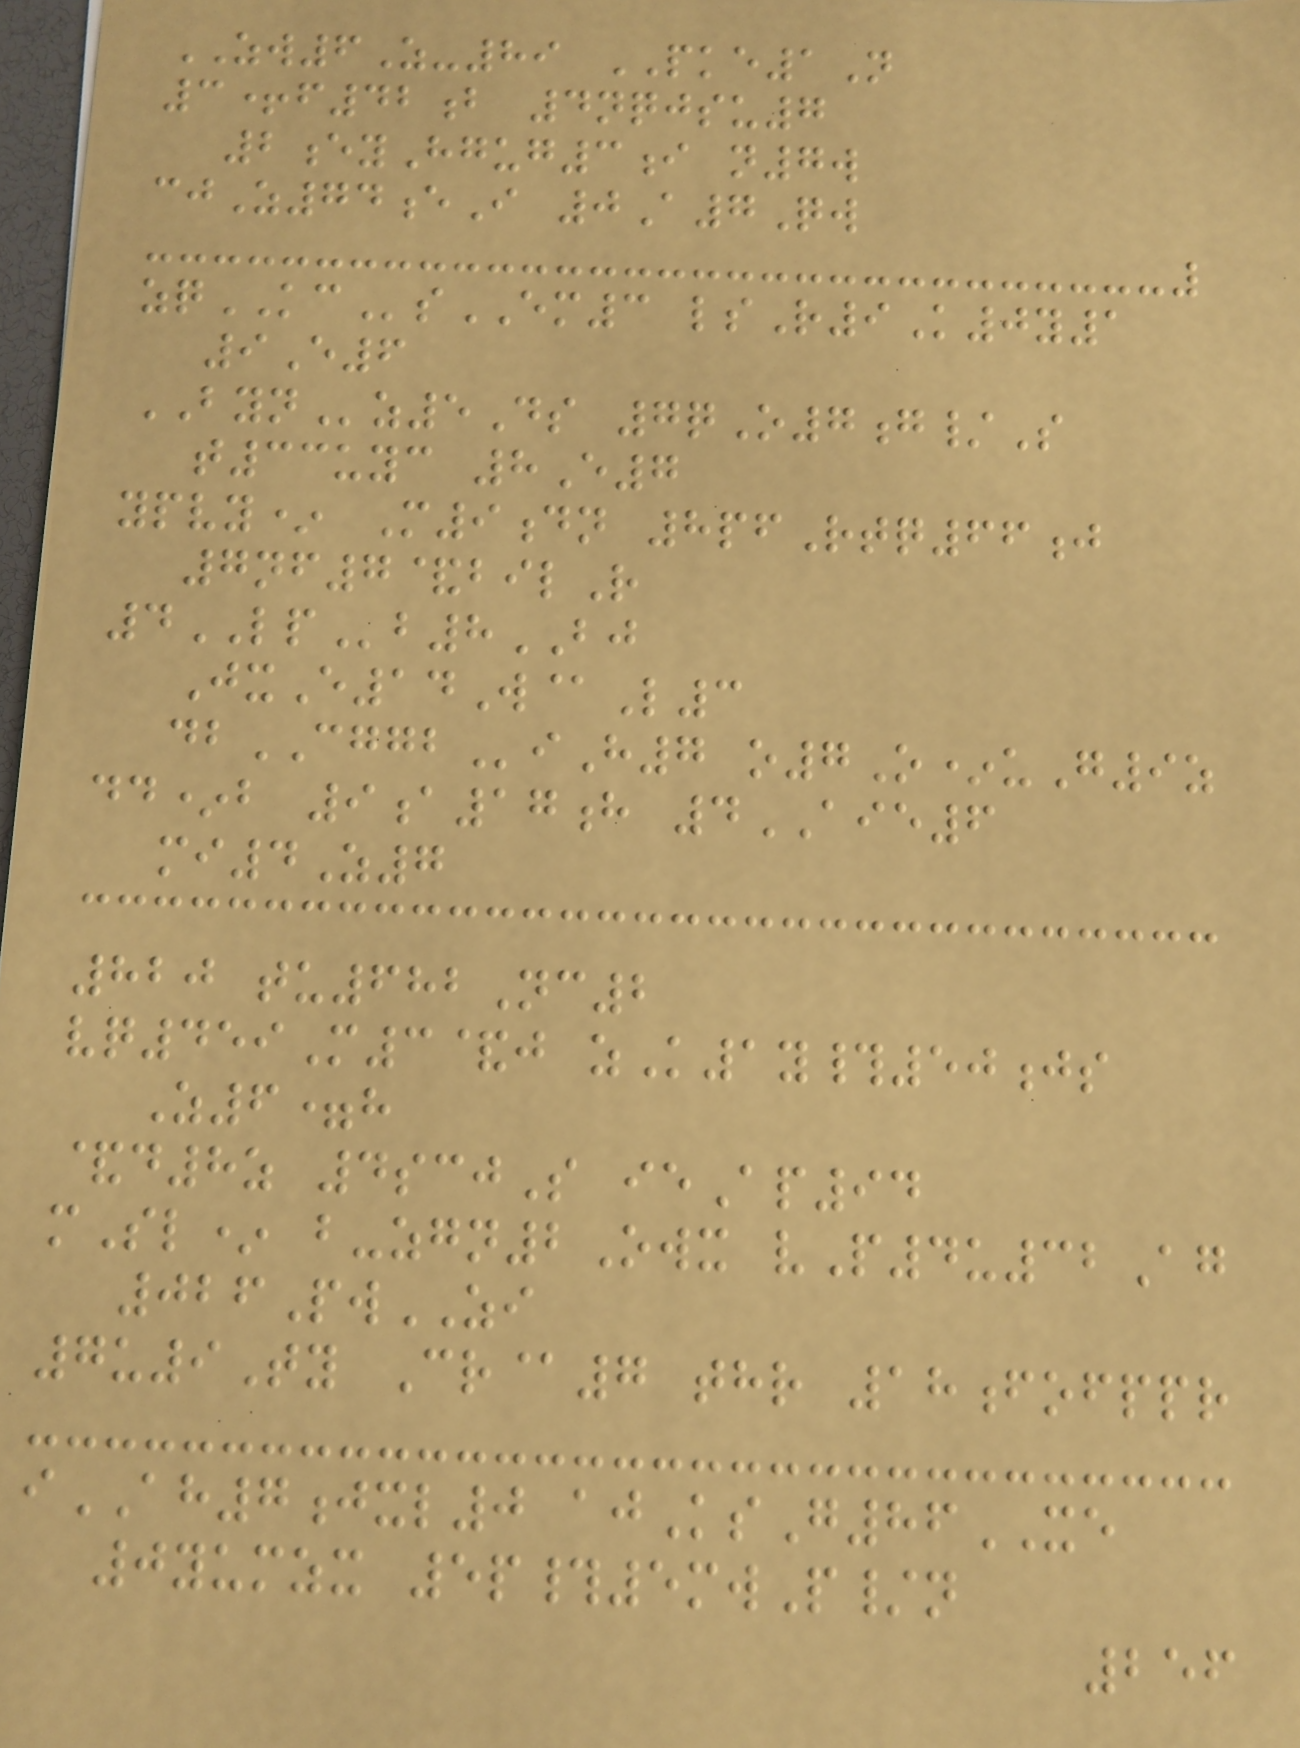ZW6Z-89 PKE1N
3+f42b 4nqjsu7
2eyHgug3i n7w
cjZ74eI 0A7Qw
zqKCsEM3 lsR9K0y1
9E6
BYNz5Ds 7qO7g/S
t33uyc 8E7
ypvy* M9dn 8pfRtq66j
7nf7&bilR
4LPb8BJ
JxE14W@L3
dbCGGBiH7 o7O*uG9z
dd*b 9a17h 4AIE6
mi4Z7
820 tu682Nc2
vq459M3&j zK1y#50js
Z6=h
&d8z 4scjS ieAp94
mSl* b-zgn2Owx vP4u32Ag
026PwZI
7u9Ty Cr@7 thr 18fofppr
iAH7jxl0 ajKsG86XE
0yumzx 5p#5mwP/n
256
